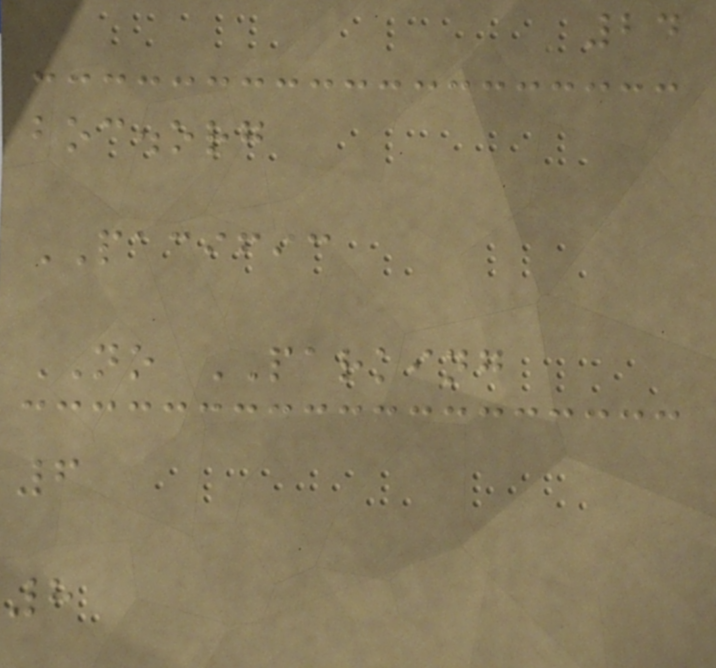24
boc.org
PACIFIC
NO PARKING
6
8
